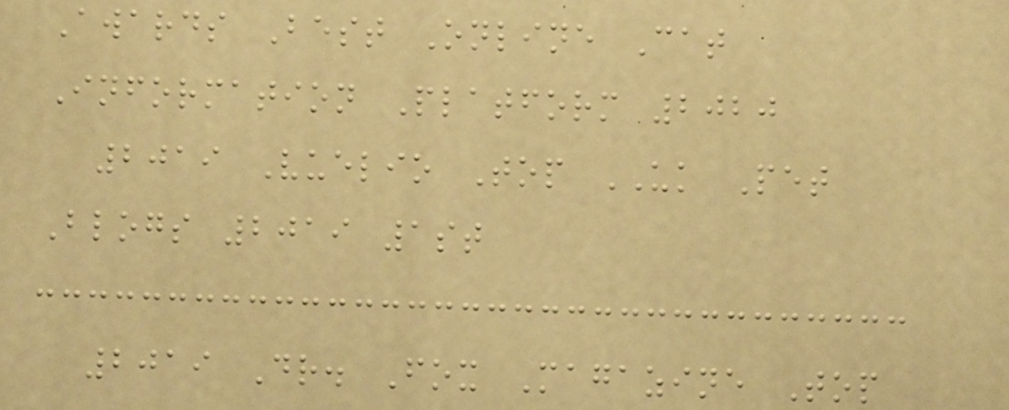Awards Best Online Cat
Information Platform 2020
2019 Vuelio Top UK Pet
Blogs 2019 1st
2019 Dr. Fox Magazine Top
